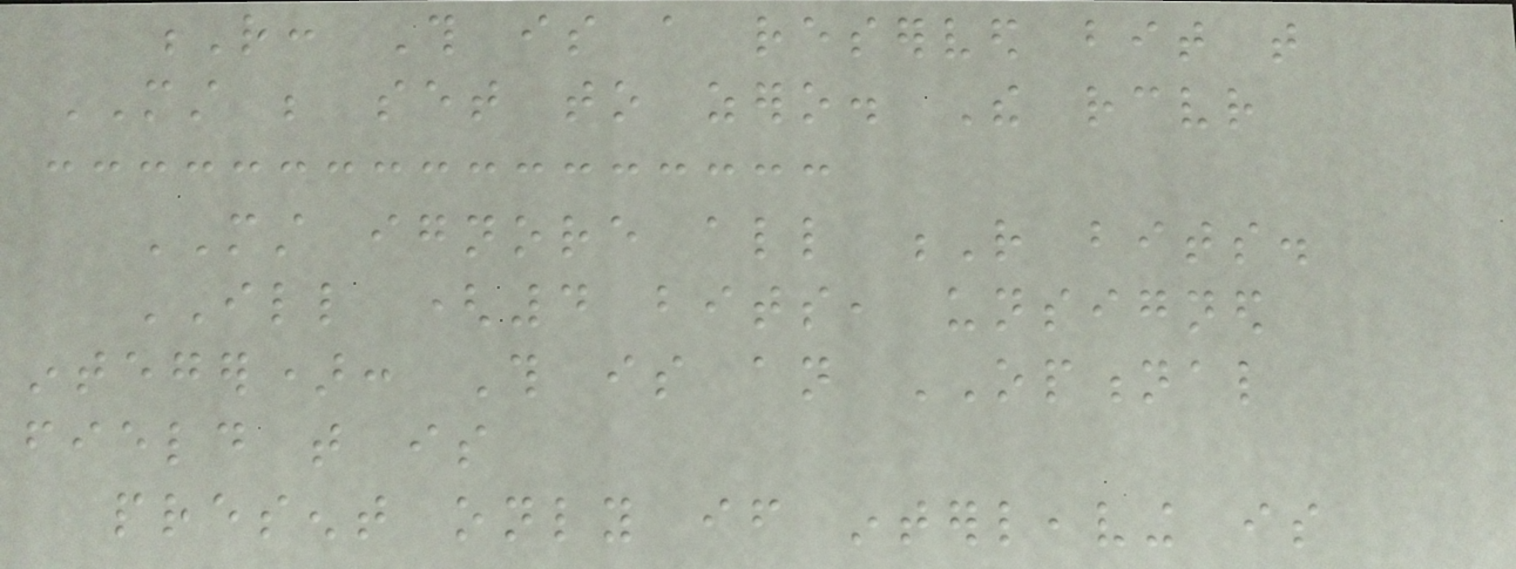R: This is a reserved bit that
MUST be set to zero. The receiver
MUST ignore all R bits.
ILL (4 bits, unsigned
integer): This is an OPTIONAL
field that is
present only if interleaving is
